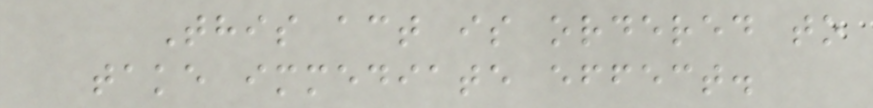This act is ordered to
take immediate effect.
